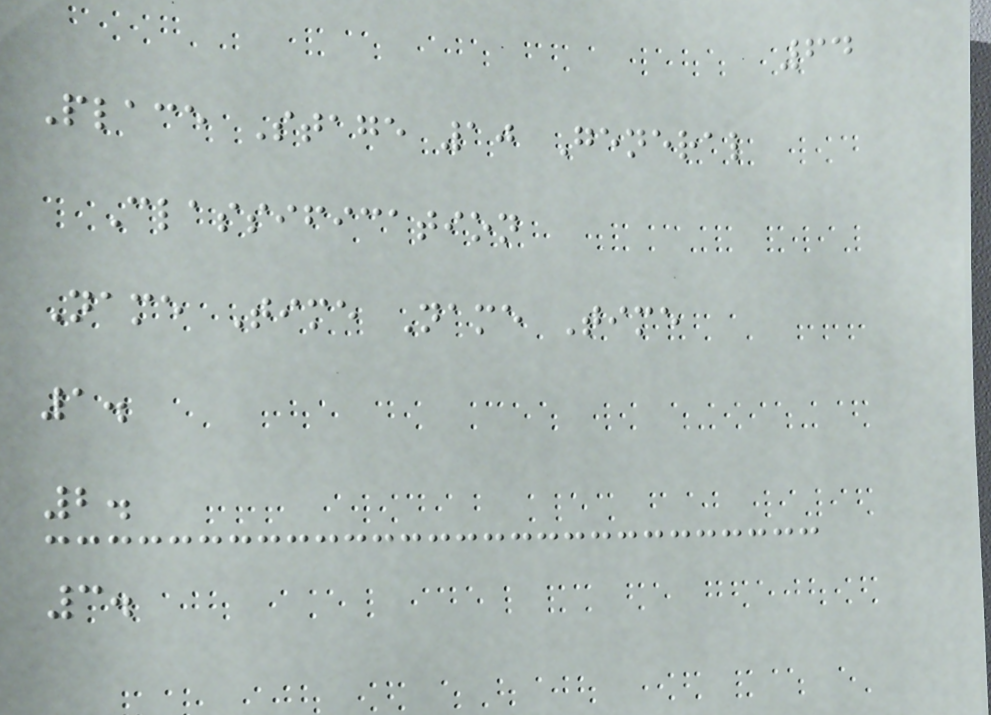64
Place Stage 10 General
Classification
Name Time Name Time
1.
2.
3.
